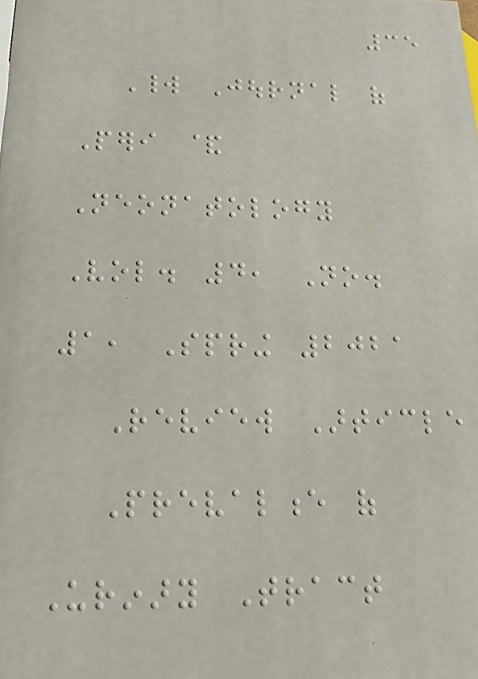35
World Journal of
Peri &
Neonatology
Vol. 4, No.
1, Spring 2021
Review Article
Prevalence of
Urinary Tract
